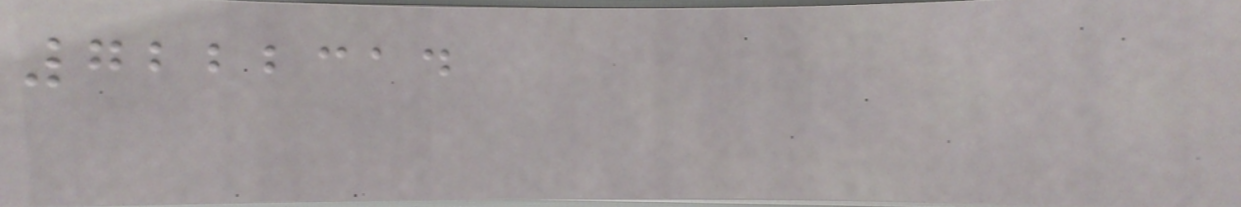7222314
